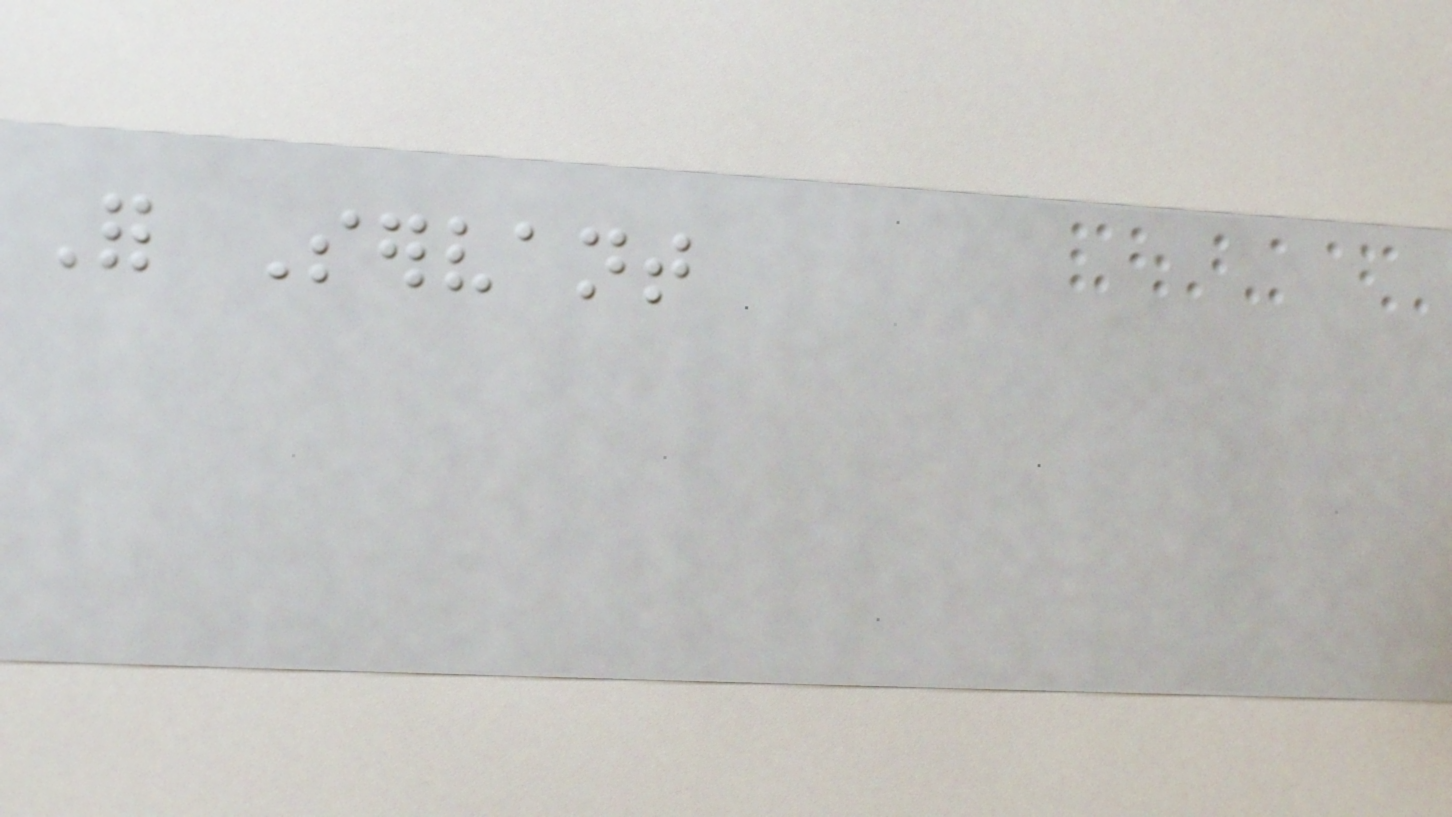For Servant
